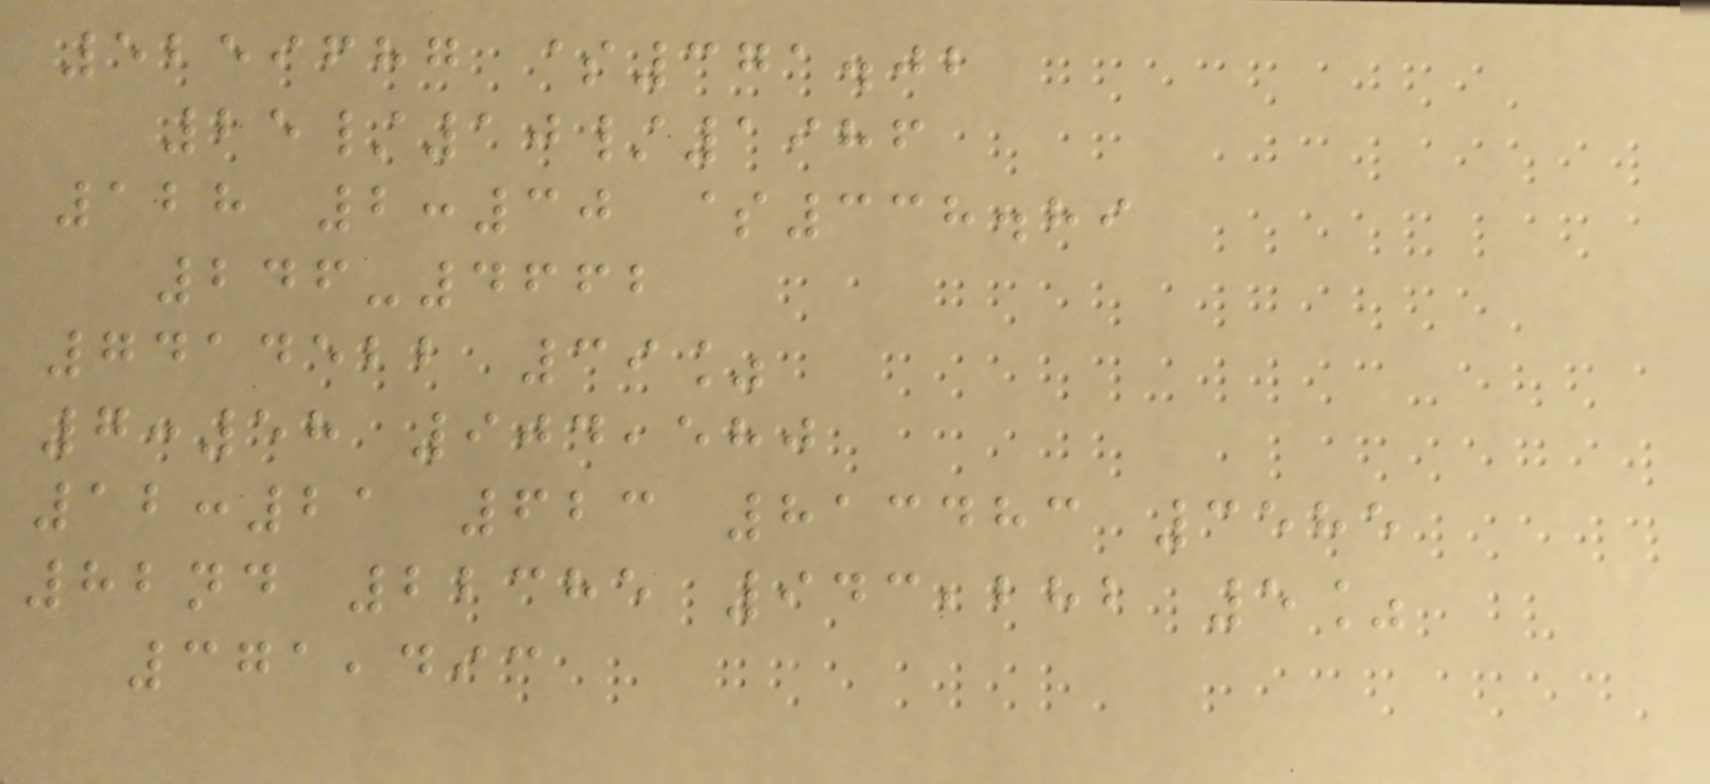5259687 $371.02
25/10/1986
128 2:30 $338.89
246-4662
7414522 39%
7:58 904,580
12:21 623 813483 3585
82nd 22385 943,282 5%
371,493
